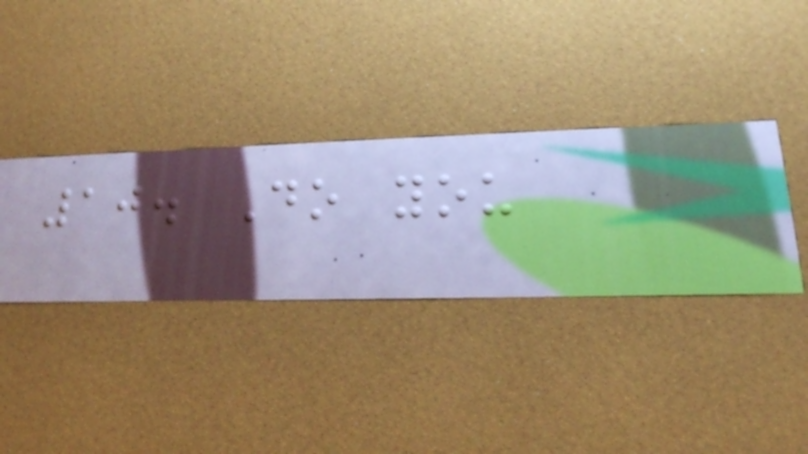10. Do you
